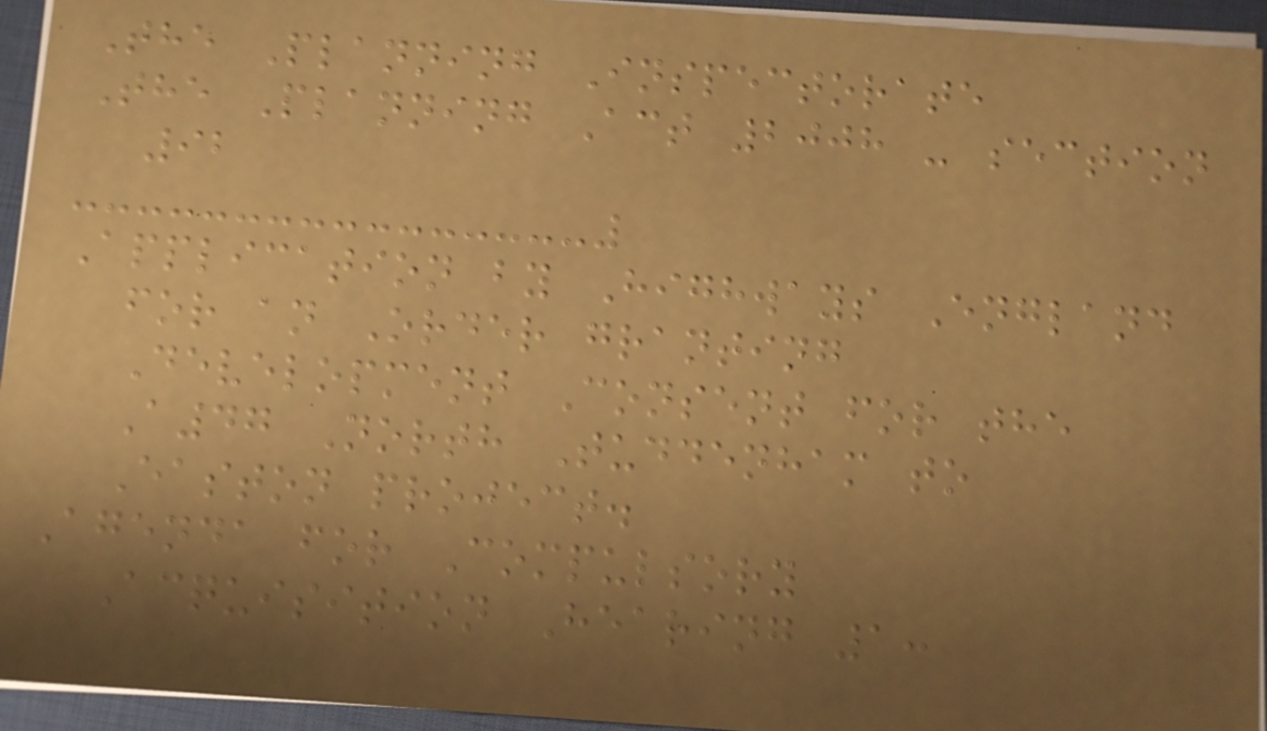The Planning Inspectorate
The Planning Act 2008 - section
92
Application by Highways England
for an Order granting
Development Consent for the
A47 North Tuddenham to
Easton project.
Agenda for Compulsory
Acquisition Hearing 1:
